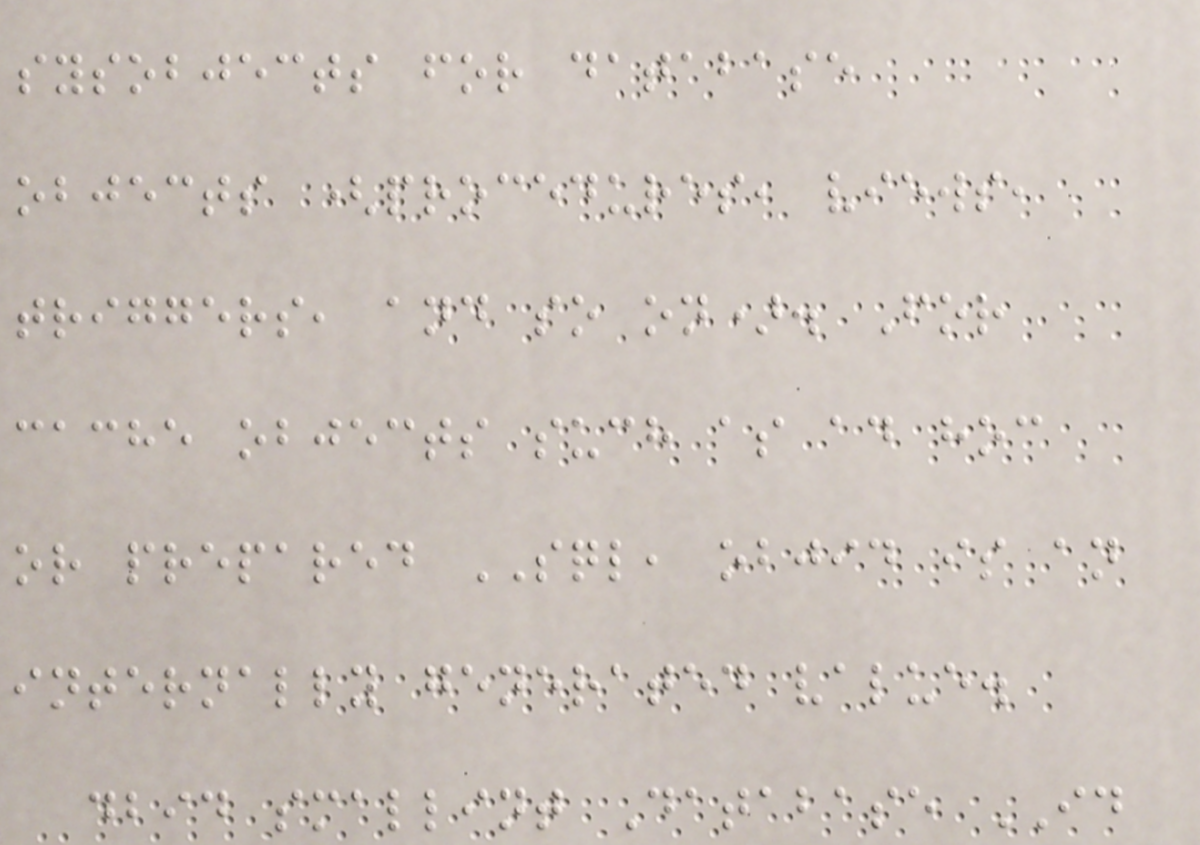sysobjects for database
objects (procedures, views,
triggers, and so on). For
cache objects such as ad hoc
or prepared SQL, objid is an
internally generated value.
dbid smallint Database ID
